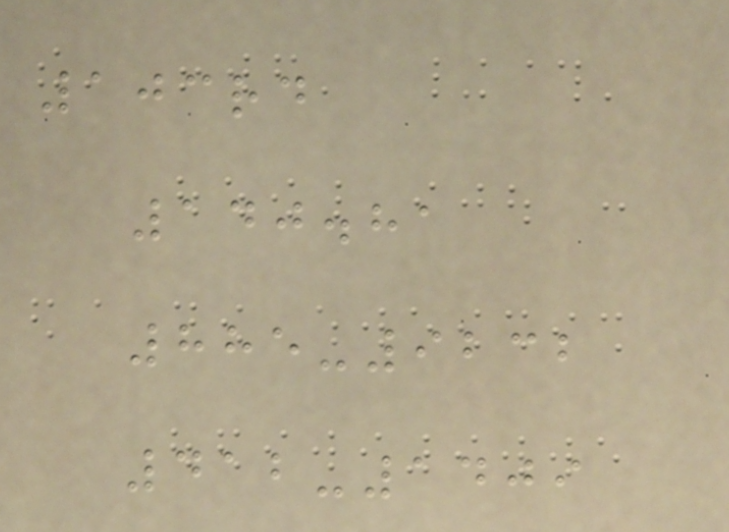103rd
140.81
885-9232
412-1409
